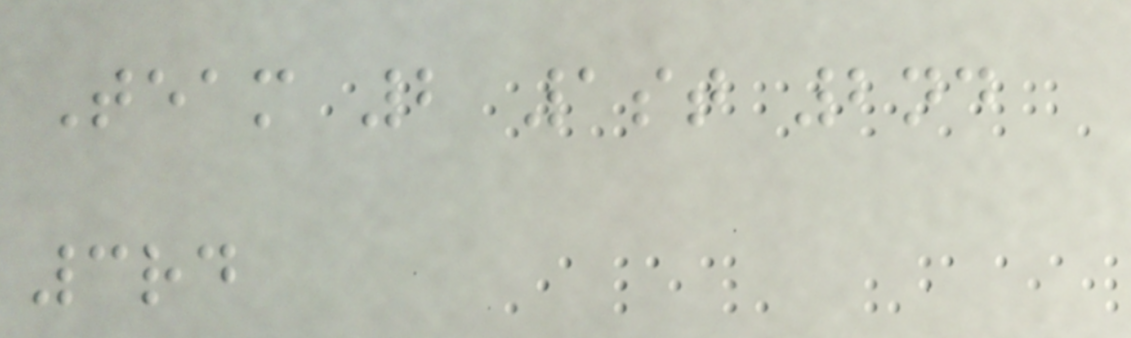Team 2 1st 2nd
3rd
